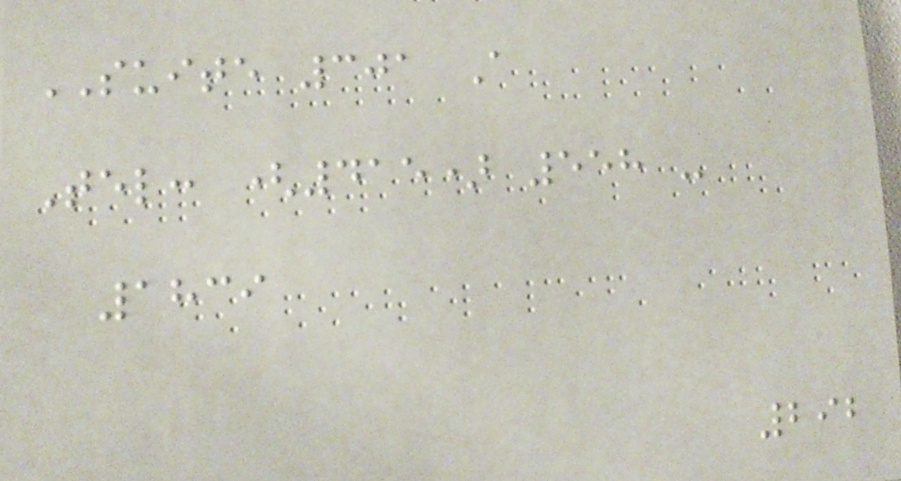SUITE 301 A
Tel: (415) 558 -
1839
292
